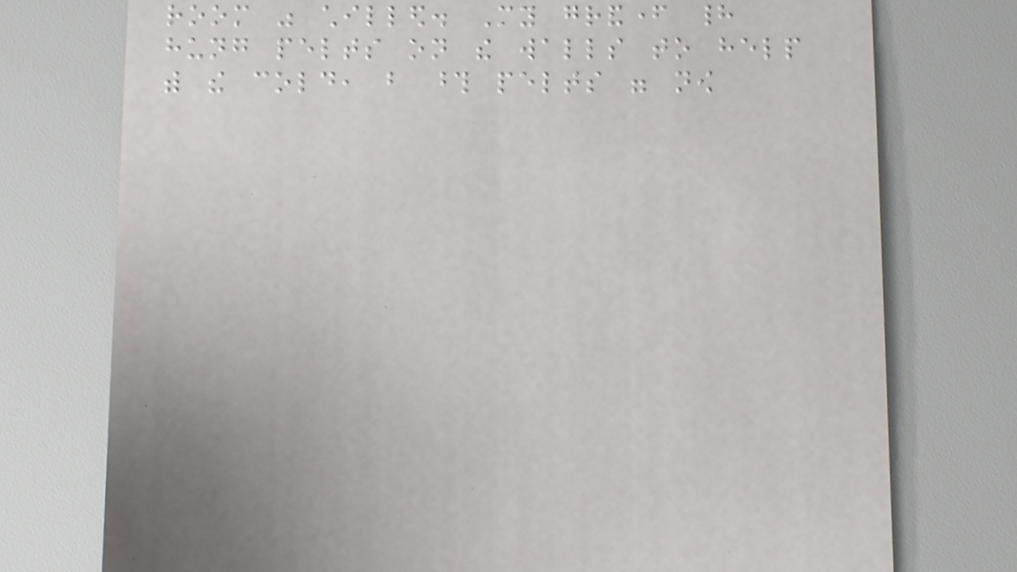room was chilled. My grandfather had
hung pelts on the walls to help
with the cold, but those pelts were now
